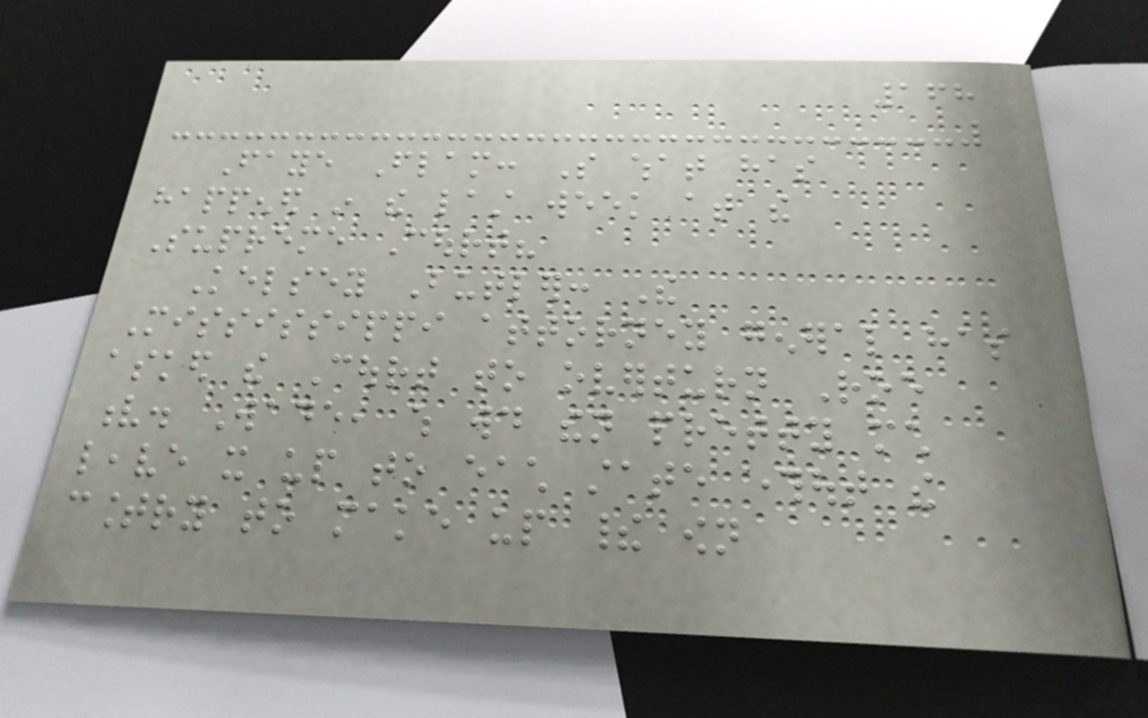168
Faye Flam: So what has
happened in the last week at the
Supreme Court?
Kelsey Butler: The
Mississippi attorney general has
asked the Court to overturn Roe
v. Wade, which would then pretty much
leave it up to each state throughout the
country to make up their own
